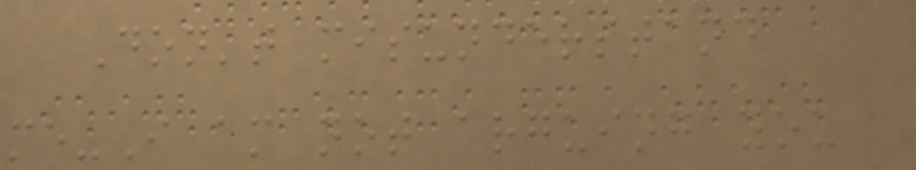Don't misunderstand
me-I am not arguing you
